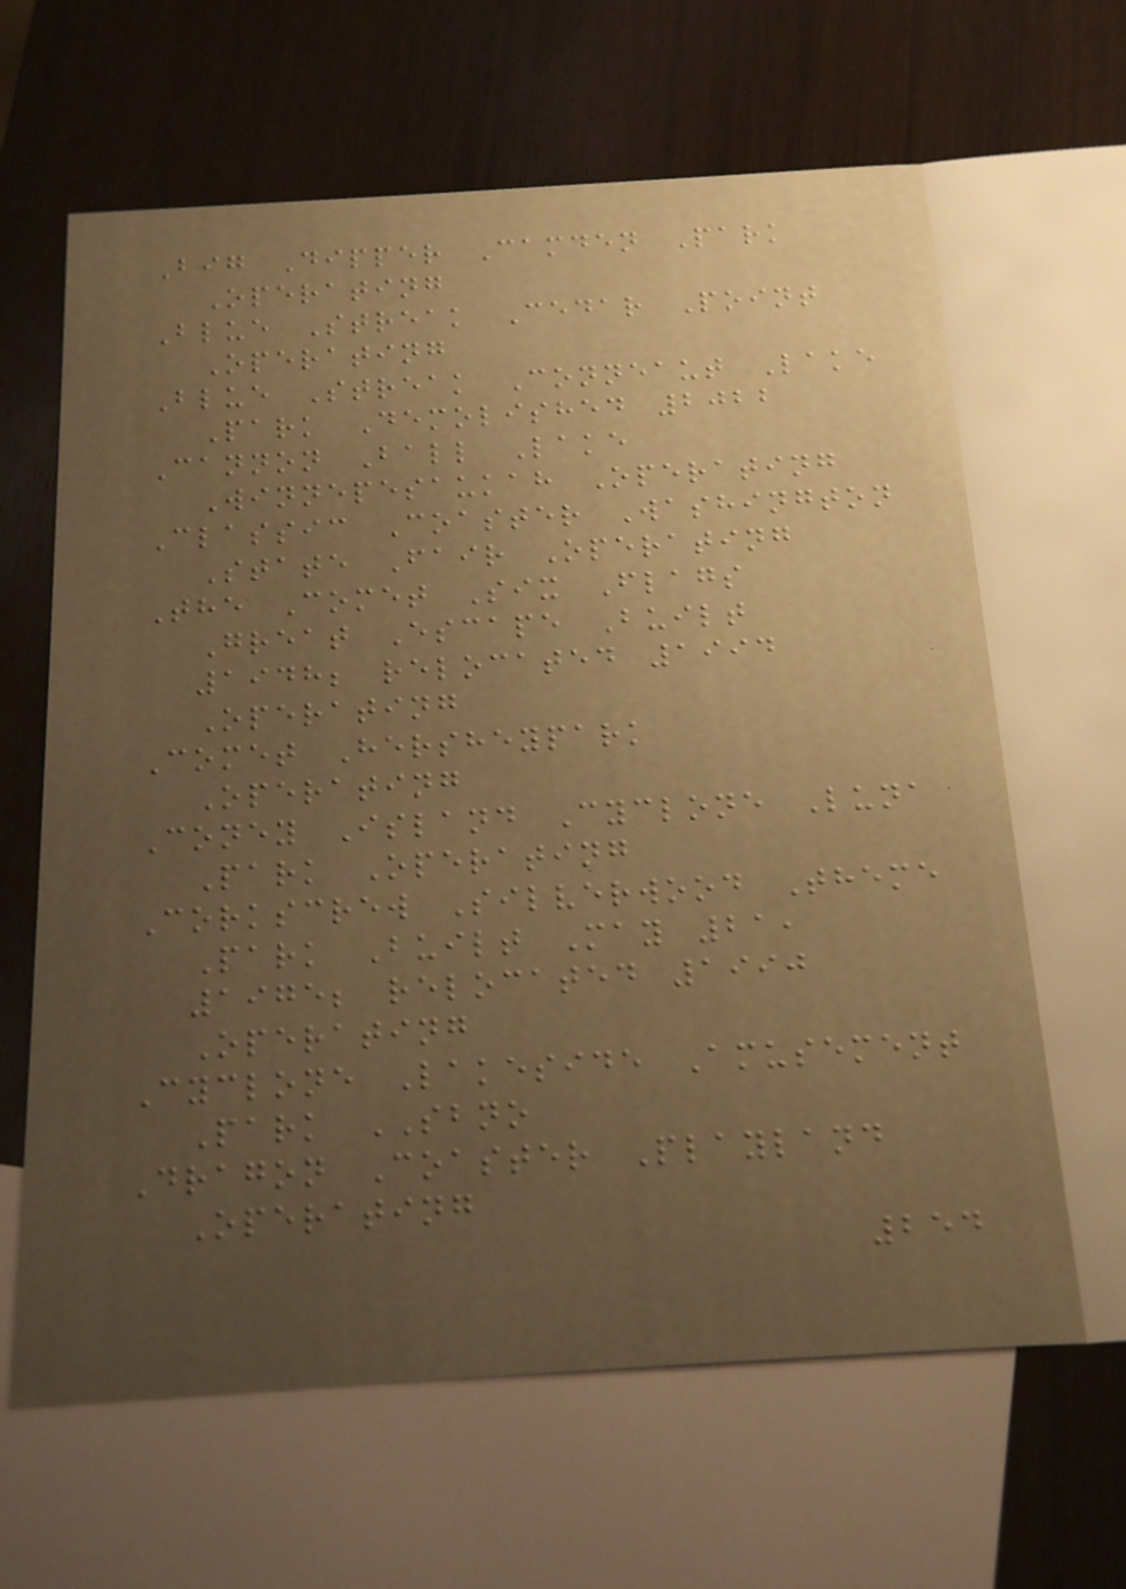Big Dipper Camden Park
Operating
Blue Streak Cedar Point
Operating
Blue Streak Conneaut Lake
Park Demolished 2022
Cannon Ball Lake
Winnepesaukah Operating
Classic Coaster Washington
State Fair Operating
The Comet Six Flags
Great Escape Built
1948; relocated 1994
Operating
Comet Hersheypark
Operating
Coney Island Cyclone Luna
Park Operating
Corkscrew Silverwood Theme
Park Built May 21,
1975; relocated 1990
Operating
Cyclone Lakeside Amusement
Park SBNO
Dragon Coaster Playland
Operating
254
